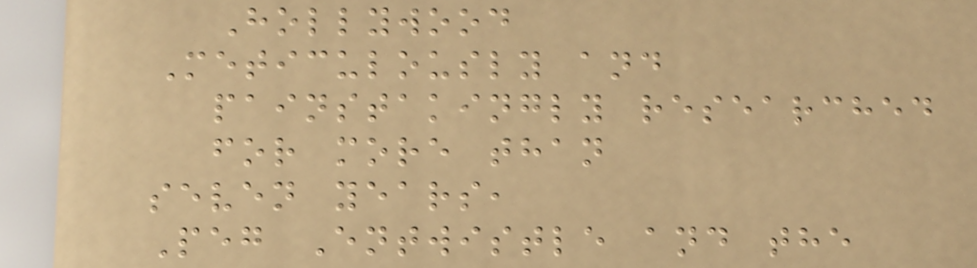Hollywood
Meticulously and
painstakingly researched
for more than
seven years,
Peg Entwistle and the
